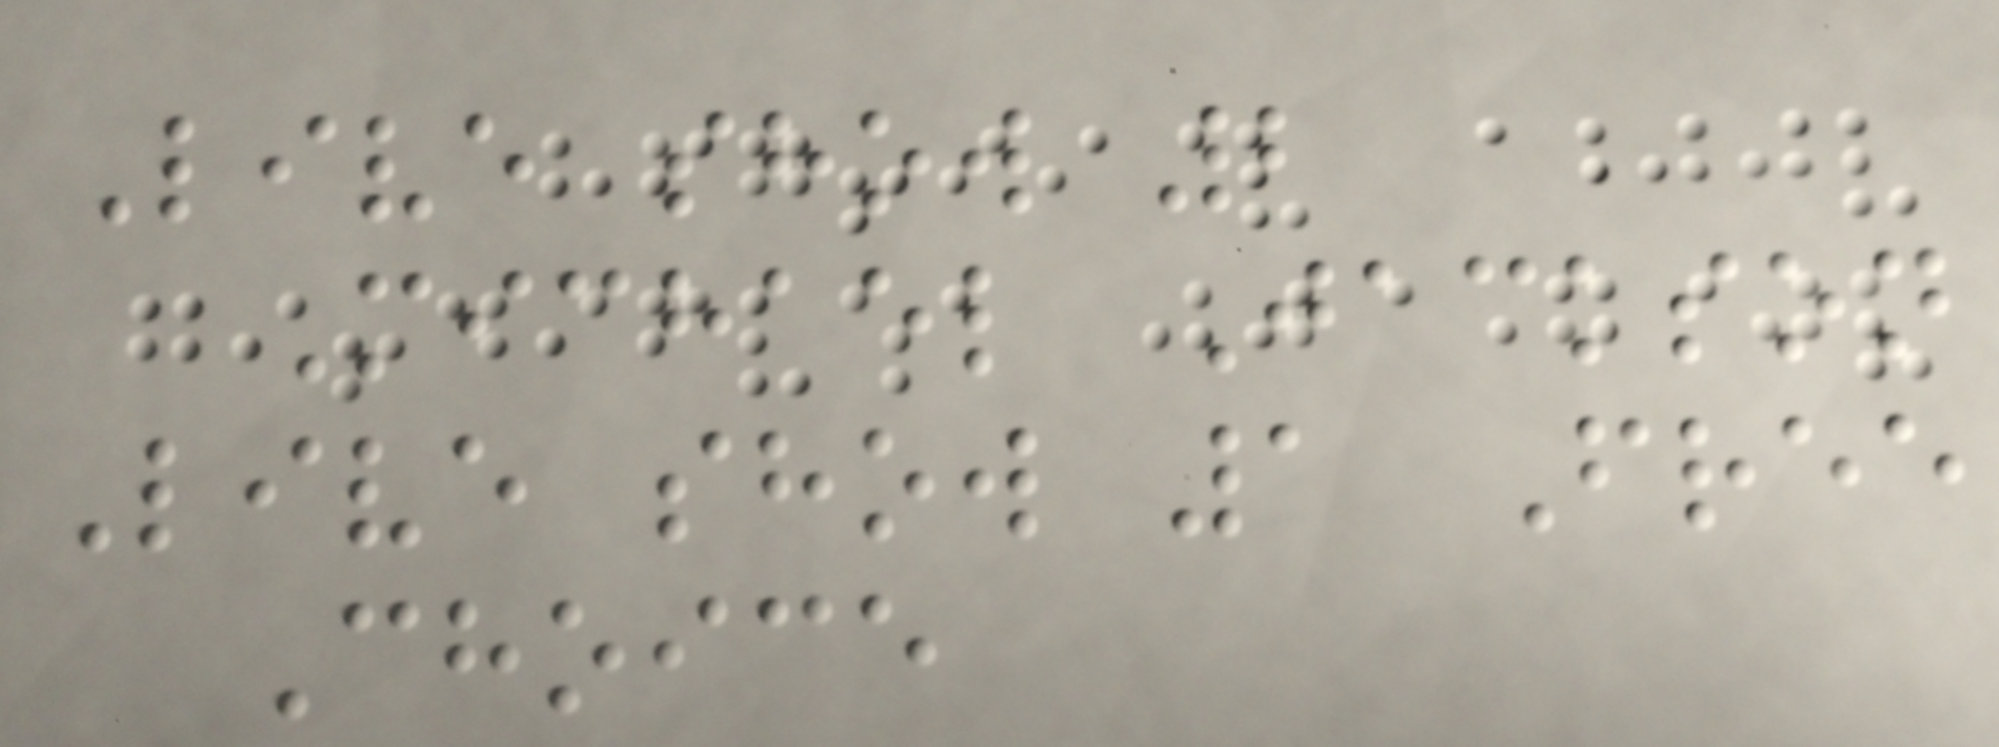Live show 2
Michael Jackson
Live show 1 Free
Choice
